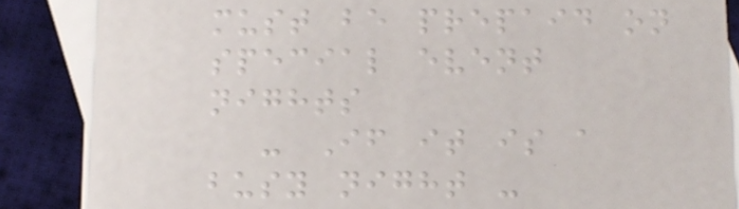must be prepaid on
special event
nights
- If it is a
busy night -
